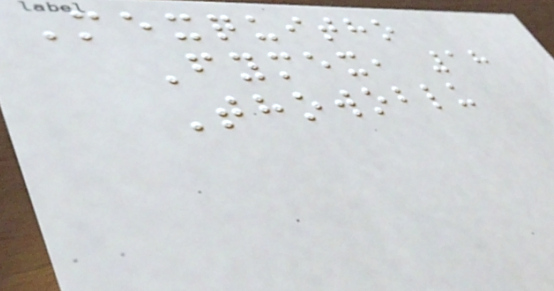Mexquitho
Fymex, 18
Thowoblu
